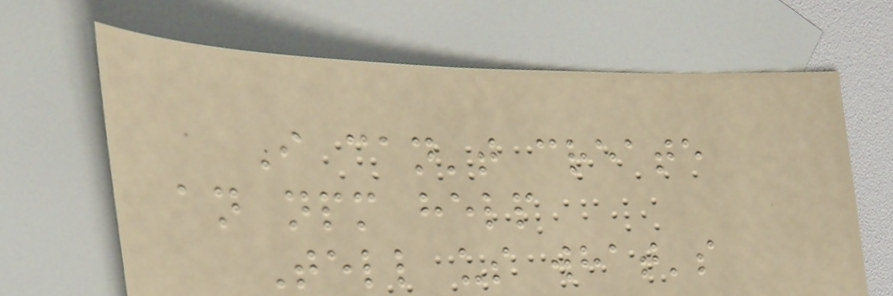I can't create
an npm help
Tell us what's
